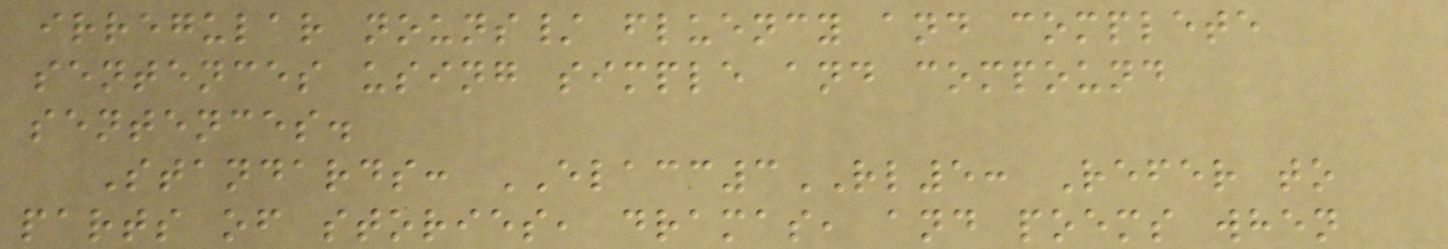irregular nouns/ fluency and complete
sentences using simple and compound
sentences.
Standards: ELACC3RL5: Refer to
parts of stories, dramas, and poems when
